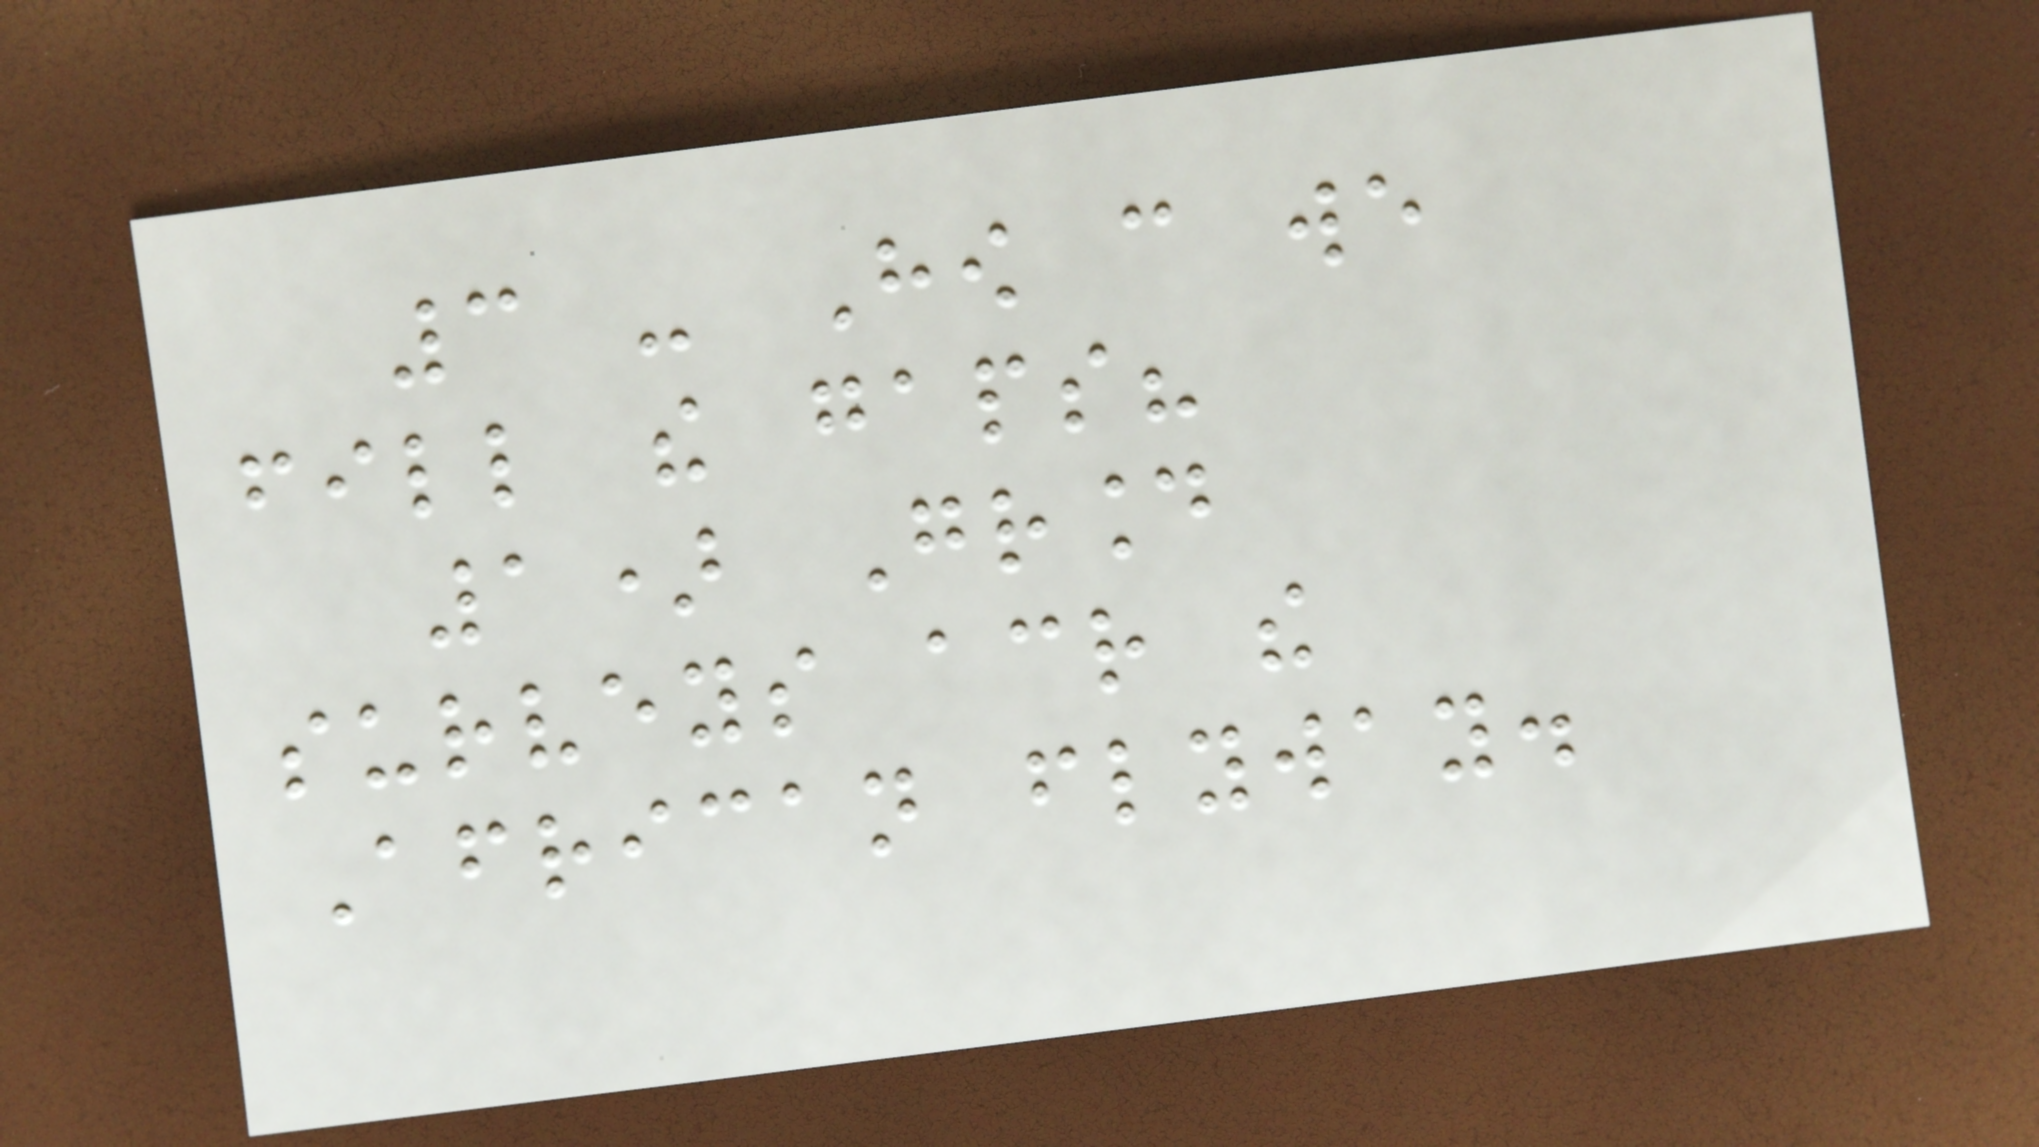3 - How can we
fill the gaps?
1) Ground
surveys across the
African flyway.
